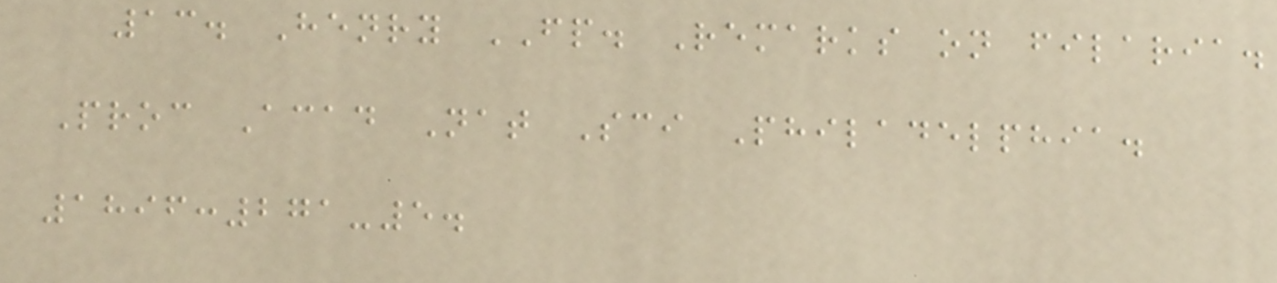13. Henry FP. Remarks on filaria.
Proc Acad Nat Sci Philadelphia.
1896:271-5.
